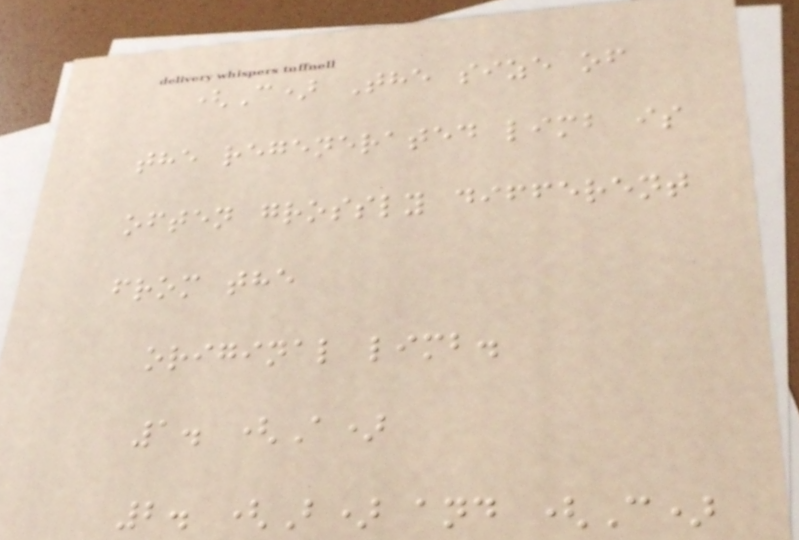(C) The size of
the regenerated limb is
often grossly different
from the
original limb.
1. (A)
2. (B) and (C)
